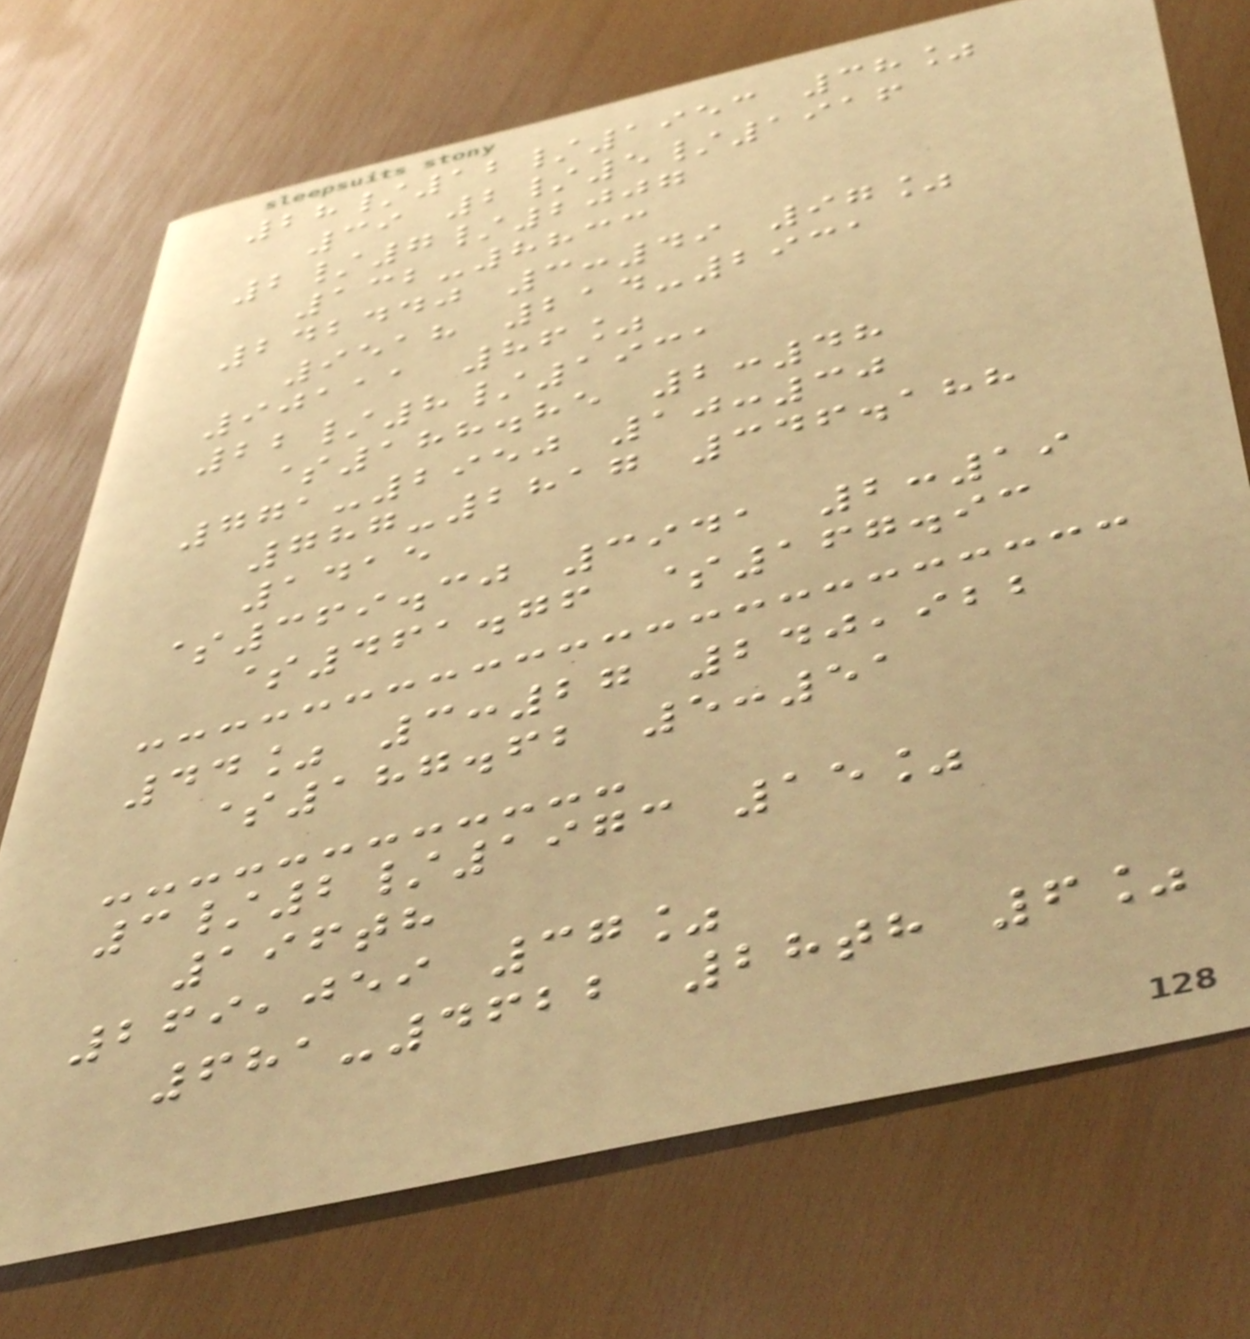28/12/1953 38%
39 2/5/1916
2/7/2007
132-8833
242440 3:49 97%
9518 214-2931
90111 86%
22/8/1931
$188.85 2:48
771-2950 10:30
787-2817 346.188
1415
$369.30 3941 2:19
$461.76 $167.93
44% 3:27 240,922
$187.62 5:51
3/2/1973 15%
196th
269,059 37%
681-4622 28th 6%
